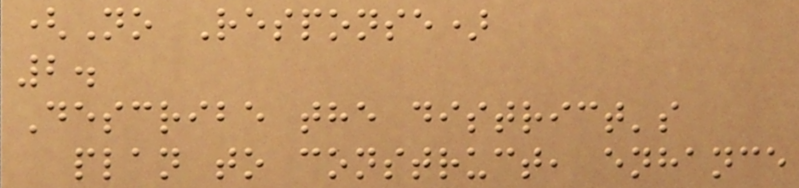(No Response)
2.
Describe the district's
plan to construct, enhance
